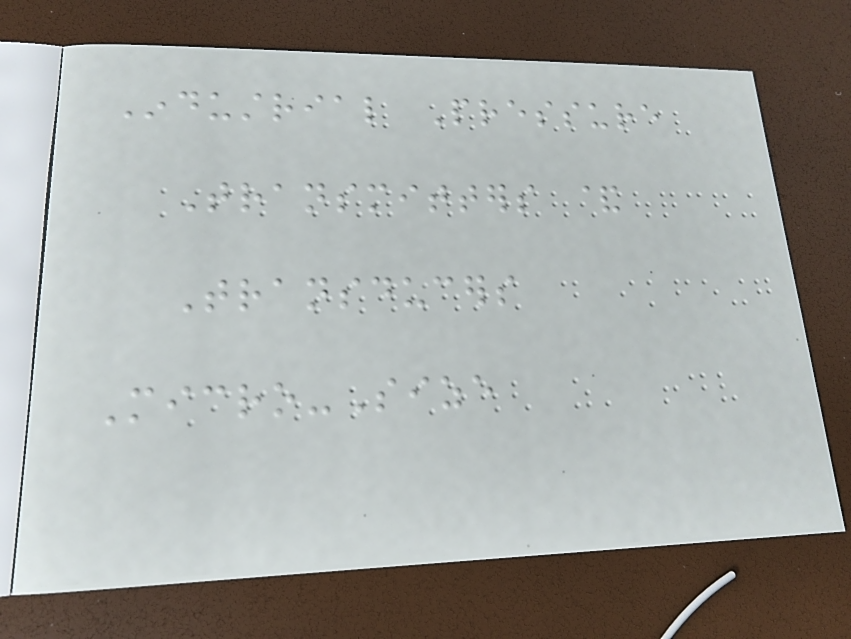Industrial Pressure
Transmitters &
Transducers
Micro-Size
